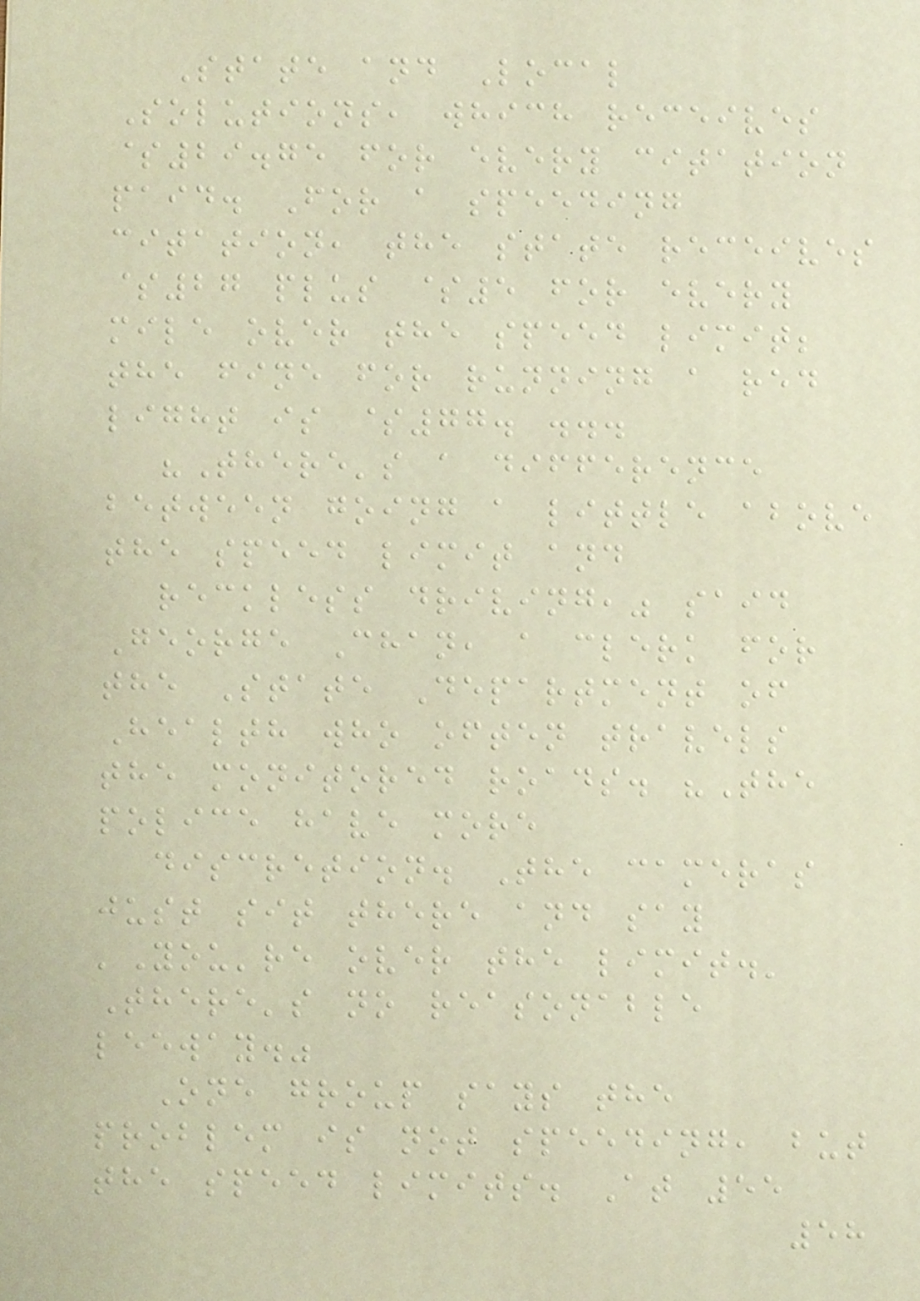State and Local
Solutions, which receives
$29.75 for every citation
paid. For a speeding
citation, the state receives
$27 plus $5 for every
mile over the speed limit;
the fine for running a red
light is $77. ...
"There's a difference
between going a little above
the speed limit and
reckless driving," said
George Chan, a clerk for
the State Department of
Health who often travels
the monitored roads. "The
police have more
discretion. The cameras
just sit there and say
'You're over the limit.'
There's no reasonable
leeway."
One group says the
problem is not speeding, but
the speed limits. At 55
58
